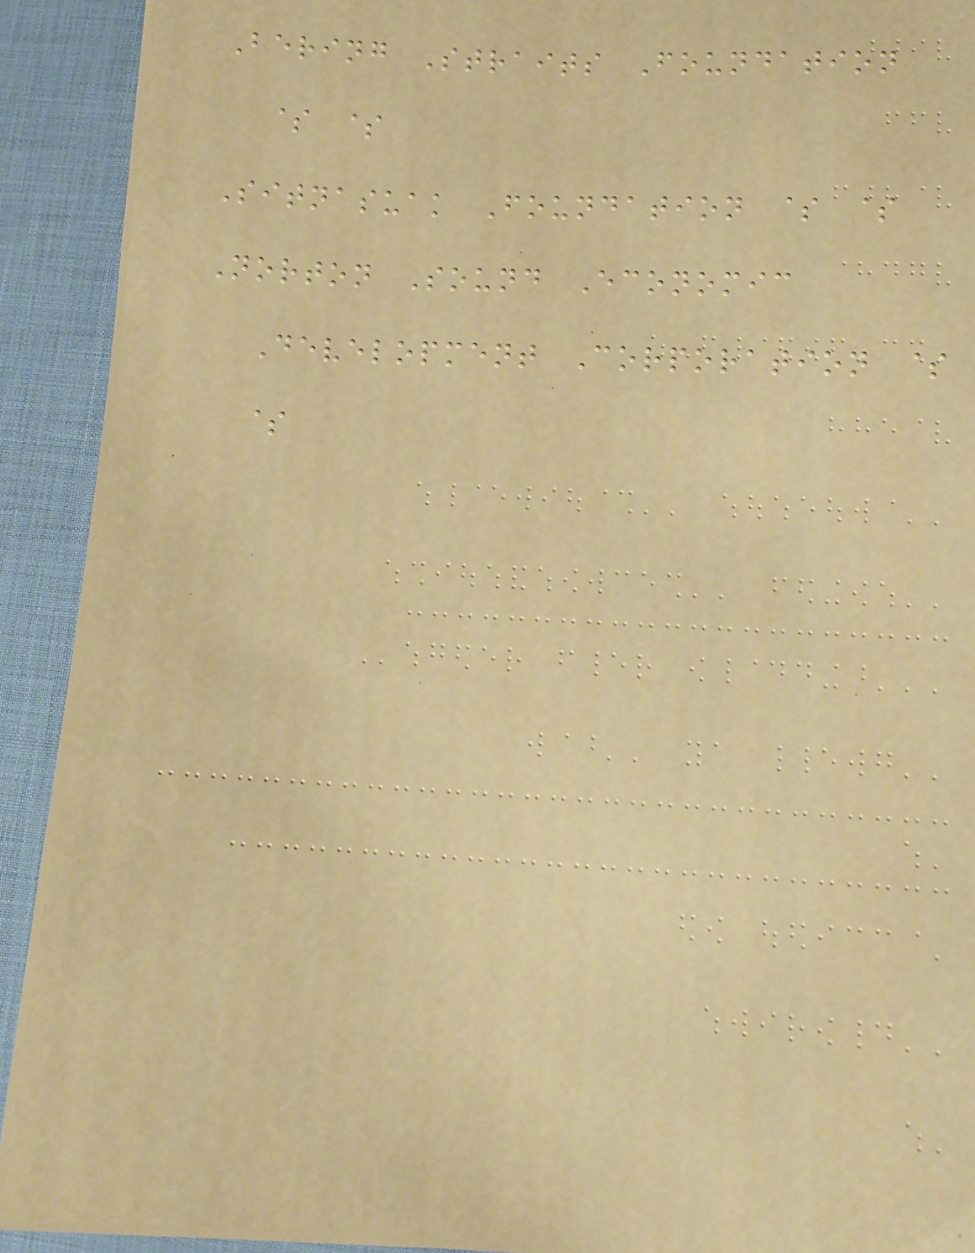Bering Straits Foundation
$ $
Sitnasuak Foundation $ $
Norton Sound Economic
Development Corporation $
$
